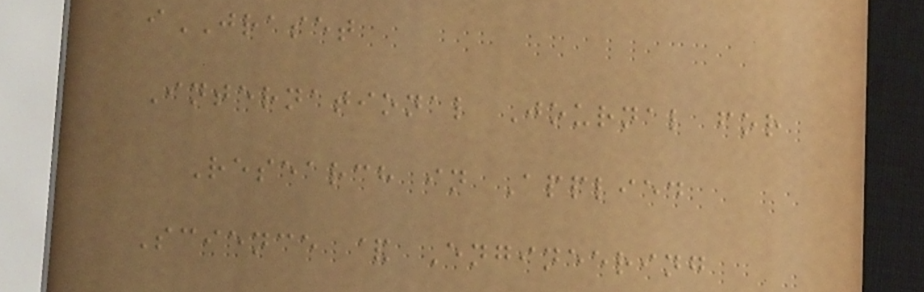iJRASET
International Journal for
Research in Applied
Science & Engineering
